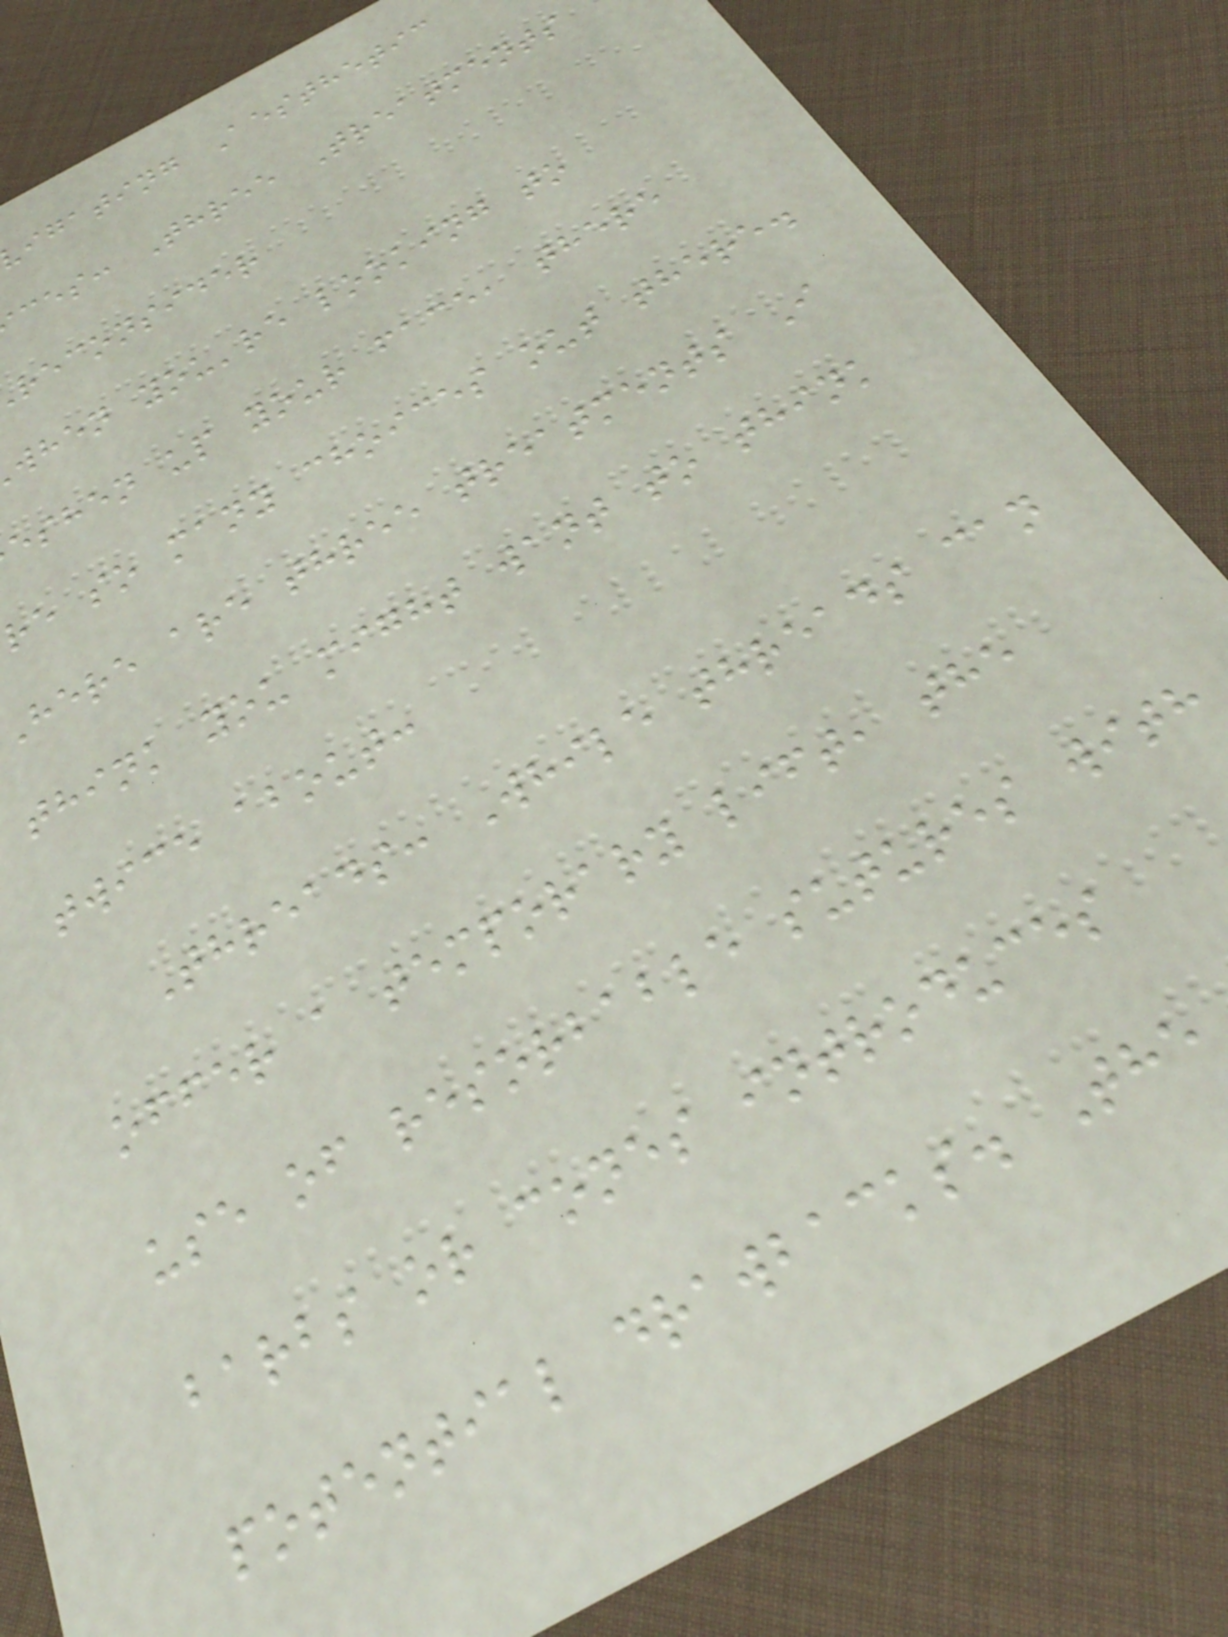igating Aesthetic
ces: Three Treatments
reconsider
when you're looking to
eshen up your face, there
re so many choices out there.
here are three treatments I
think you might want to think
twice about:
Threads: While threads can
offer a temporary lift, the
use of resorbable sutures with
barbs or cones introduces
potential drawbacks. The
